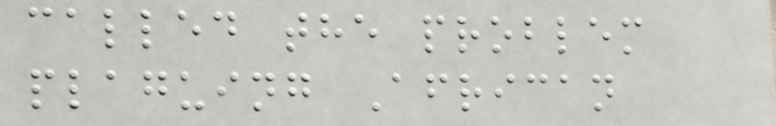called the problem
plaguing African
